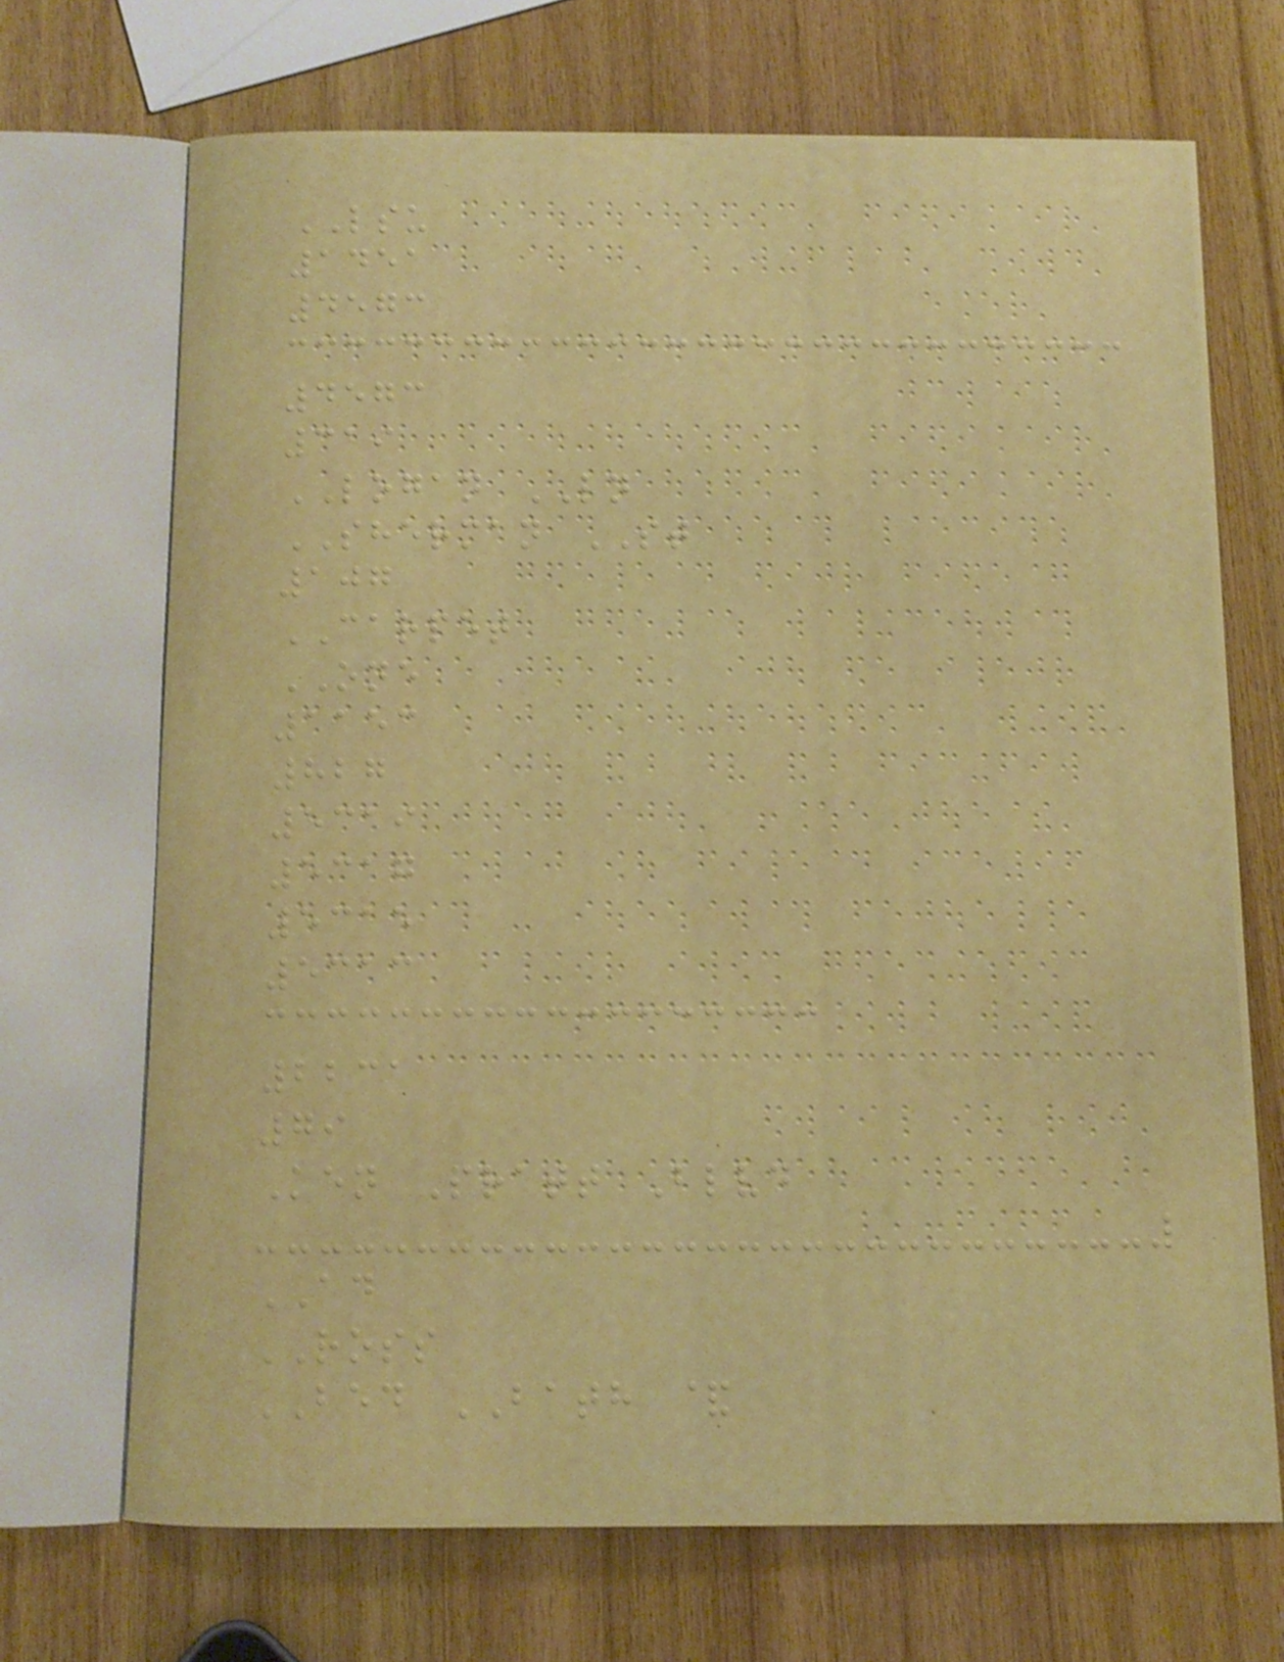LSU
1451
4573
4573
319
LOGAN LN
SHERMAN ST
107
CARPET
ONE
1153
827
5319
5317
5315
5313
2231
79
Ken Pratt Blvd
AD
ROSS
BED BATH &
